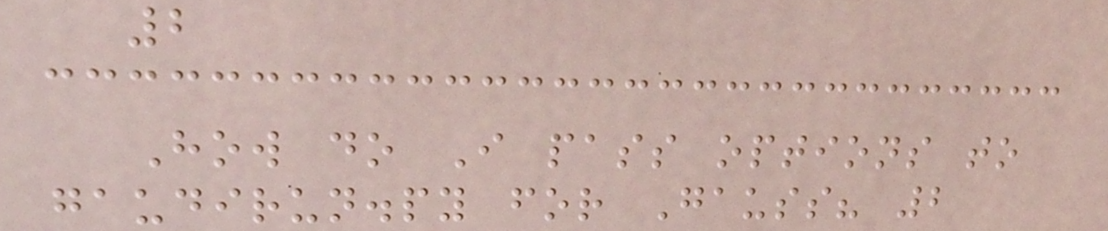2
How do I pass options to
gaudirun.py for Gauss? 2
